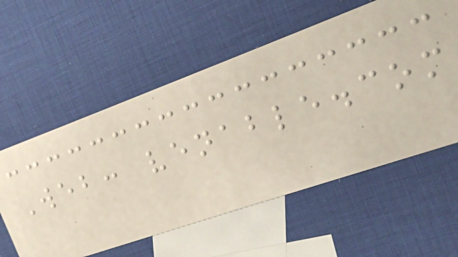Web: venable.com
